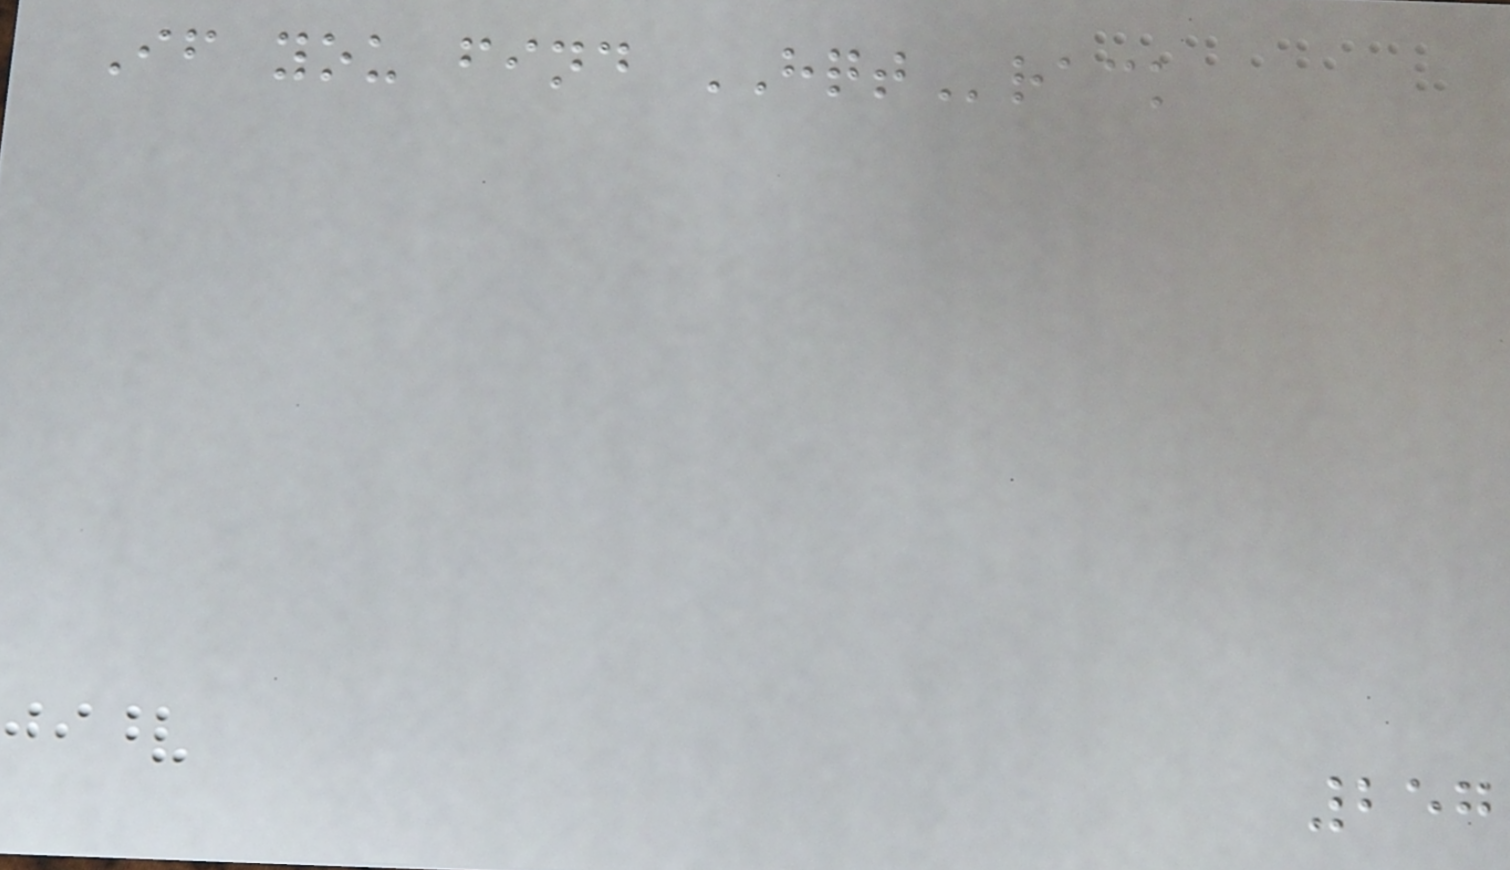If you find HQTrack
257
